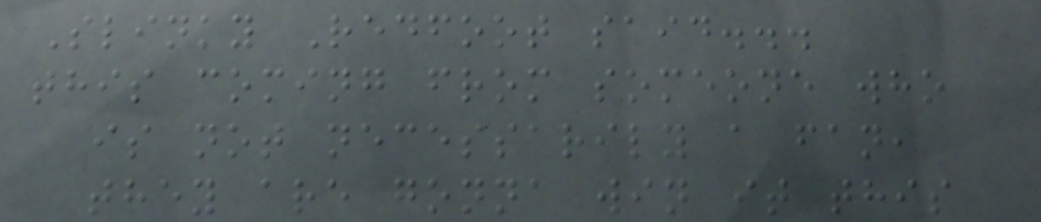Slinky Redfoot said...
this coming from someone who
is not necessarily a fan,
they are gonna win it this
